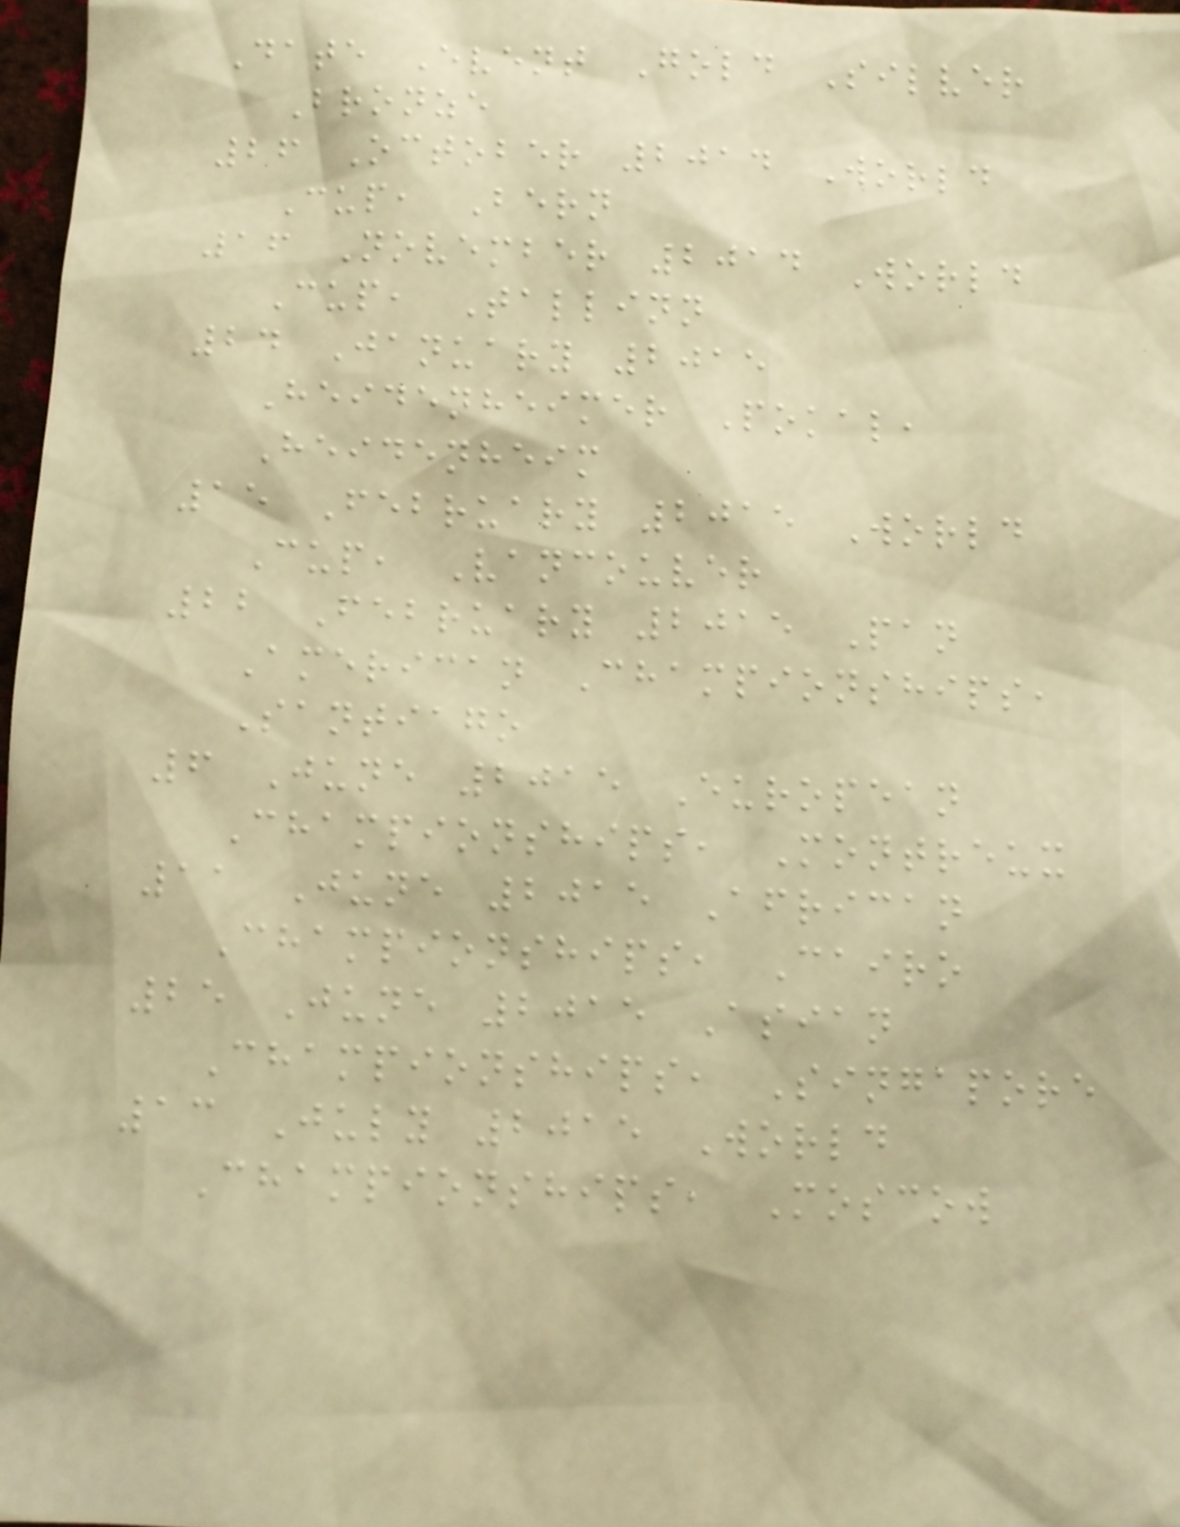Date Event Gold Silver
Bronze
26 October 2014 World
Cup, Bern
16 November 2014 World
Cup, Tallinn
24 January 2015
Heidenheimer Pokal,
Heidenheim
15 February 2015 World
Cup, Vancouver
22 February 2015 Pan
American Championships,
Santiago
6 June 2015 European
Championships, Montreux
11 June 2015 African
Championships, Cairo
25 June 2015 Asian
Championships, Singapore
13 July 2015 World
Championships, Moscow
